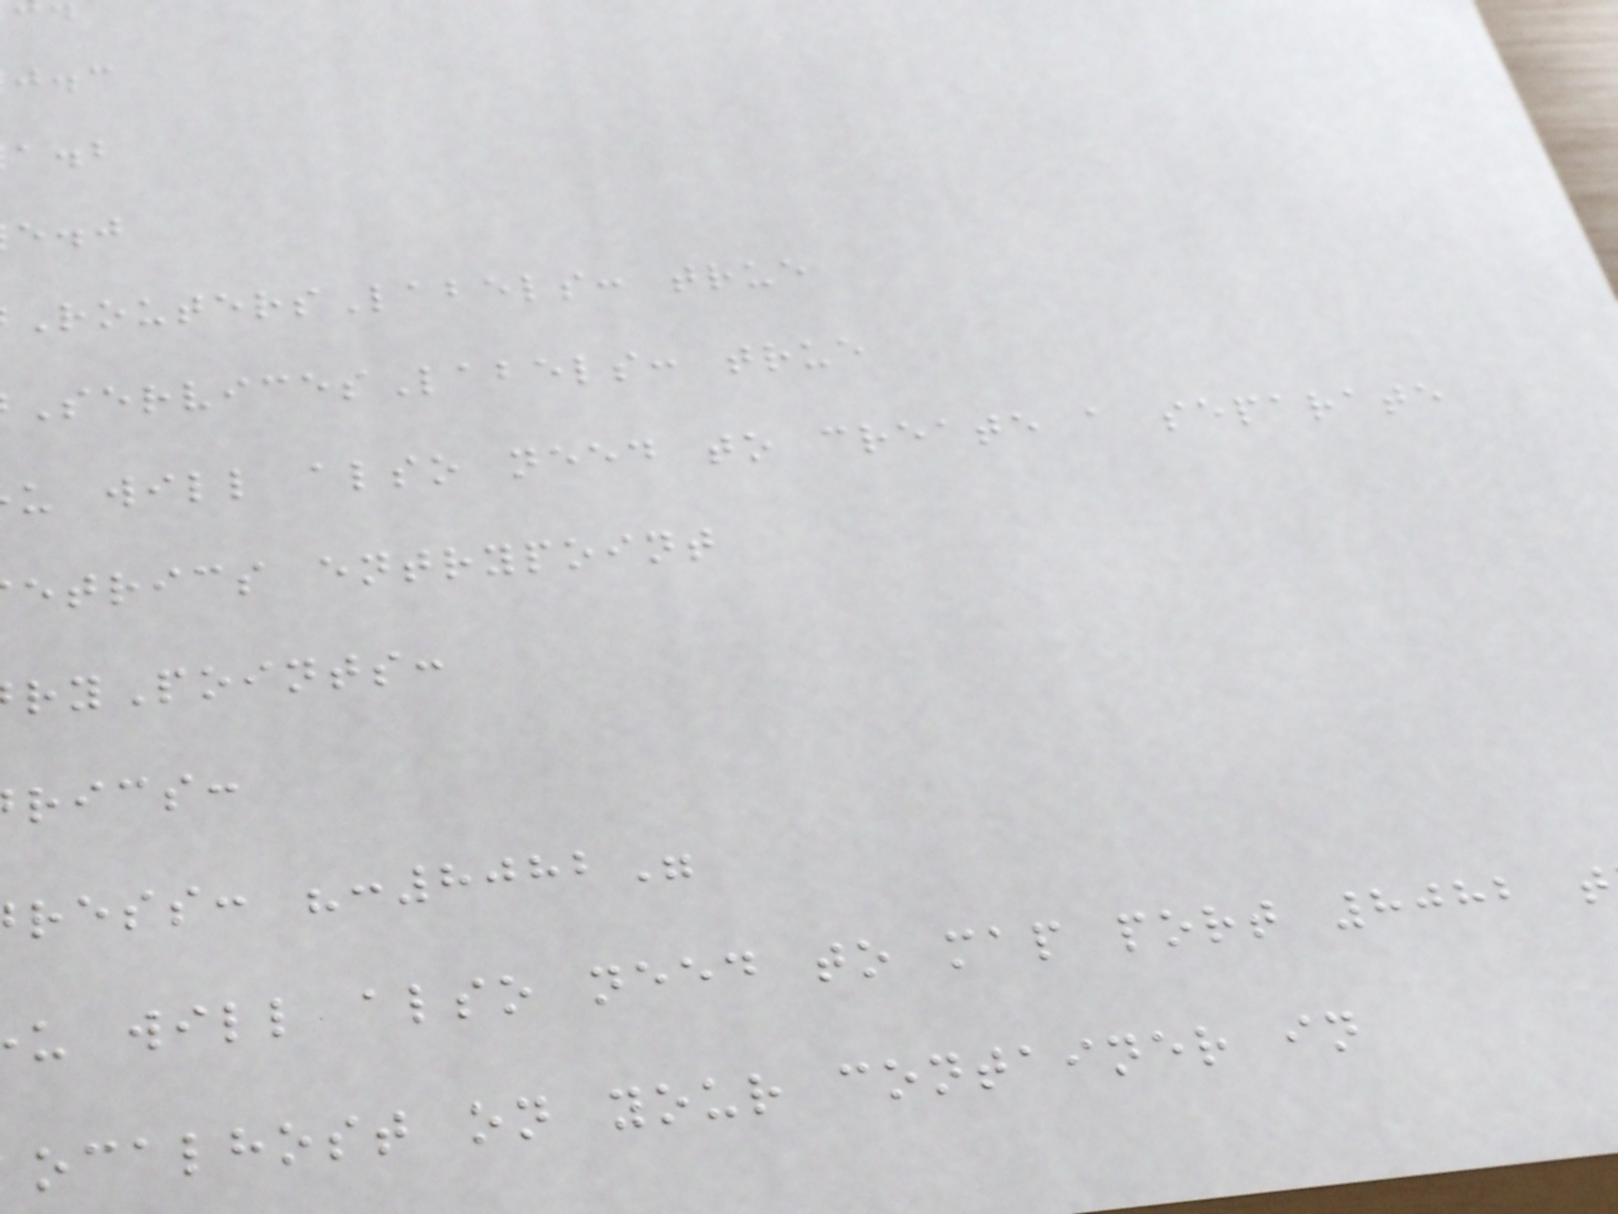RoutersLabels: true
ServicesLabels: true
u will also need to create a separate
etrics entrypoint
ryPoints:
rics:
ress: ":8082"
u will also need to map port 8082 t
ocalhost on your container in
